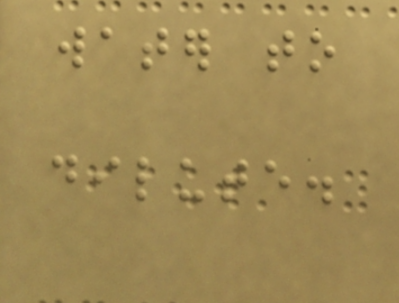water to
dilute.
